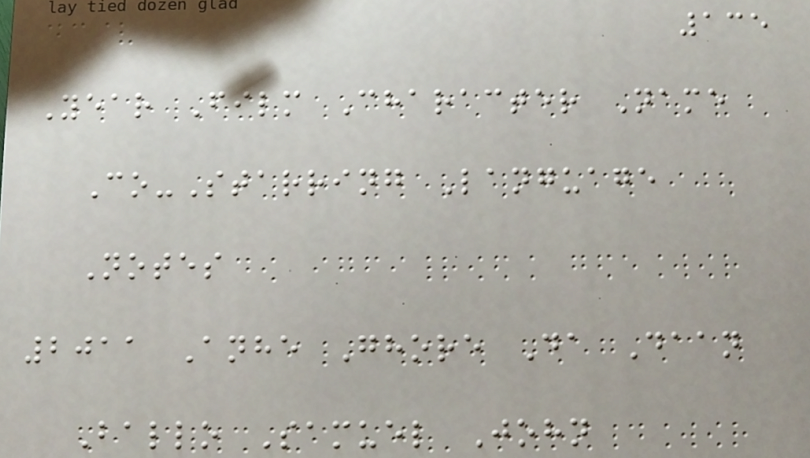135
Year Film Character Name
Co-Starring Language
Notes
2011 Anhe Ghore Da Daan
Ballo Samuel John
